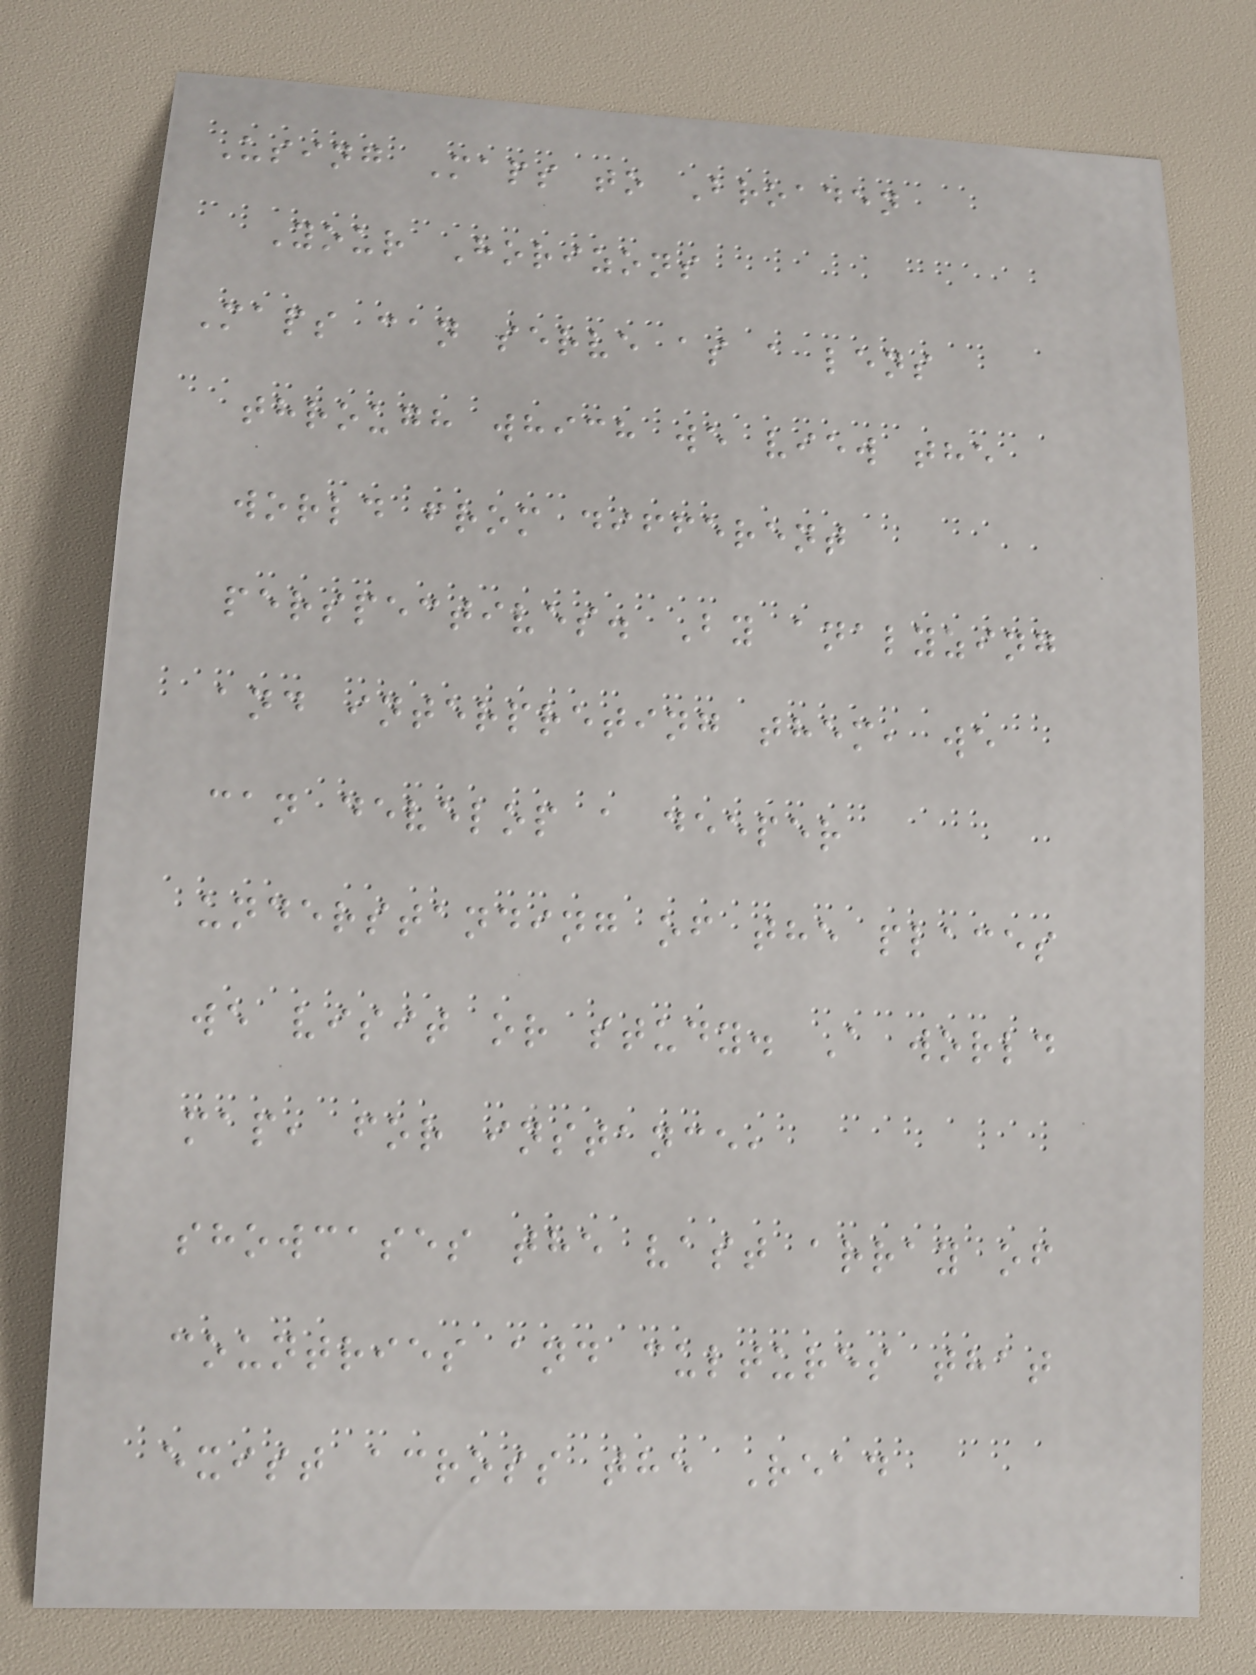Using Maps to Broaden
Your Horizons
Maps can serve as a lens
through which we view the
world from different
perspectives. By analyzing
and interpreting them, we
can develop a deeper
understanding of the places
we visit or study. A world
map, for instance,
showcases the vast array of
countries and cultures that
exist across the Read
